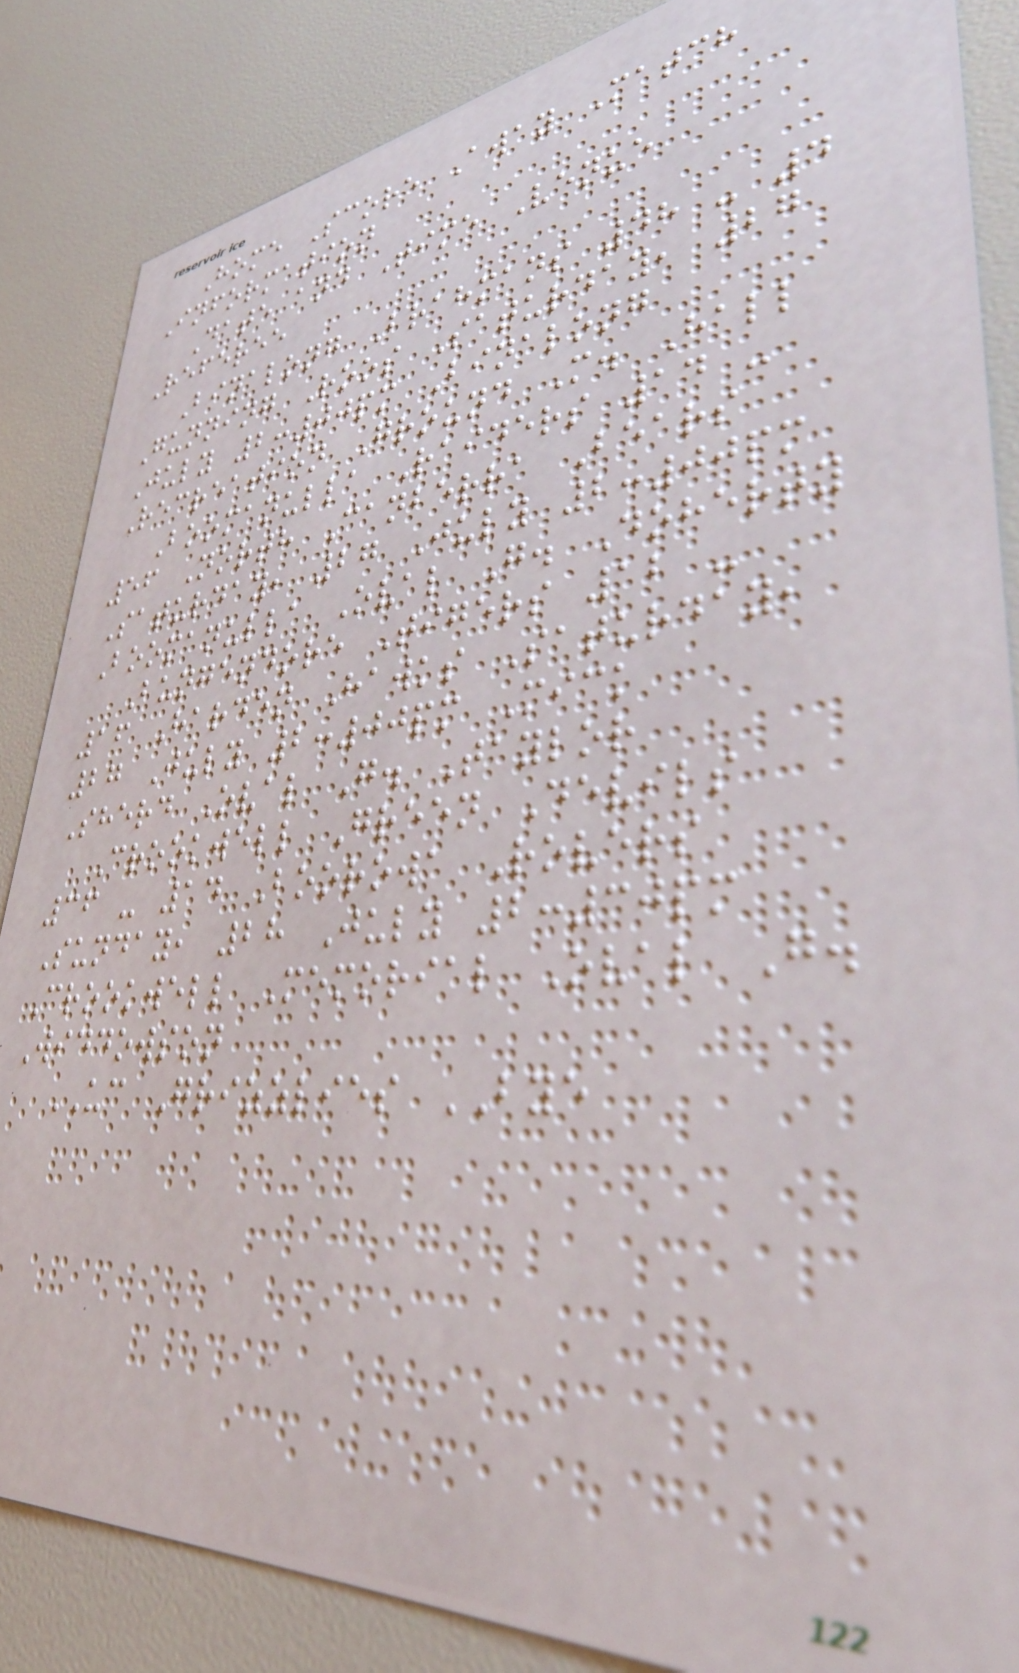Home Score Away Match
Information
Date and Time Venue
Referee
Binalong Brahmans 48 - 4
Gunning Roos Saturday, 27
July 2:00pm Binalong
Recreation Ground M. Hall
Boomanulla Raiders 14 -
56 North Canberra Bears
Saturday, 27 July 2:00pm
Boomanulla Oval G. Doherty
Bungendore Tigers 12 -
16 Harden Hawks Saturday,
27 July 2:00pm Mick
Sherd Oval G. Taylor
Crookwell Green Devils
36 - 14 Boorowa Rovers
Sunday, 28 July 2:30pm
Crookwell Memorial Oval G.
Widdowson
UC Grizzlies BYE
